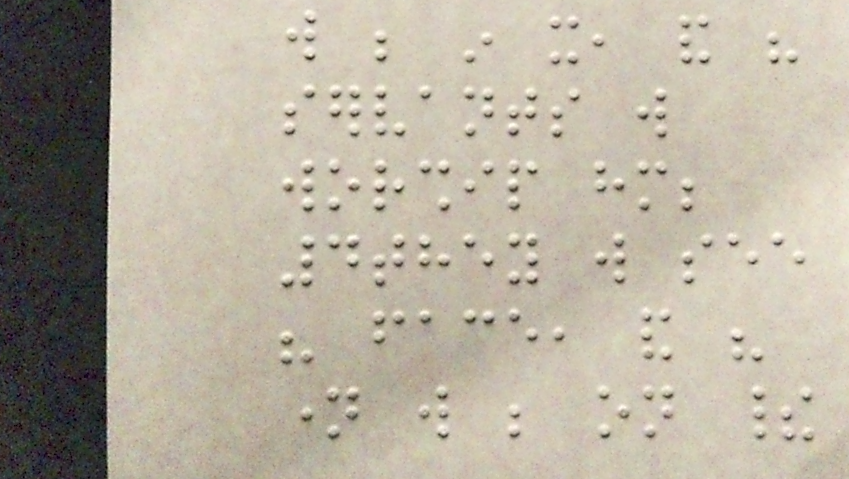will be in it, and his
servants will
worship him;
4they will see
his face, and his
name will be on their
